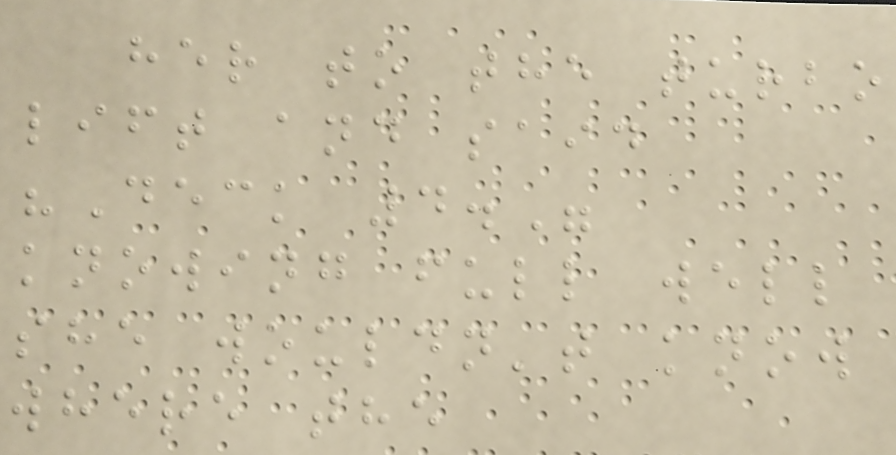her to the turbo
lift and said
"Deck 4."
knowing full well
she wouldn't know
where the
